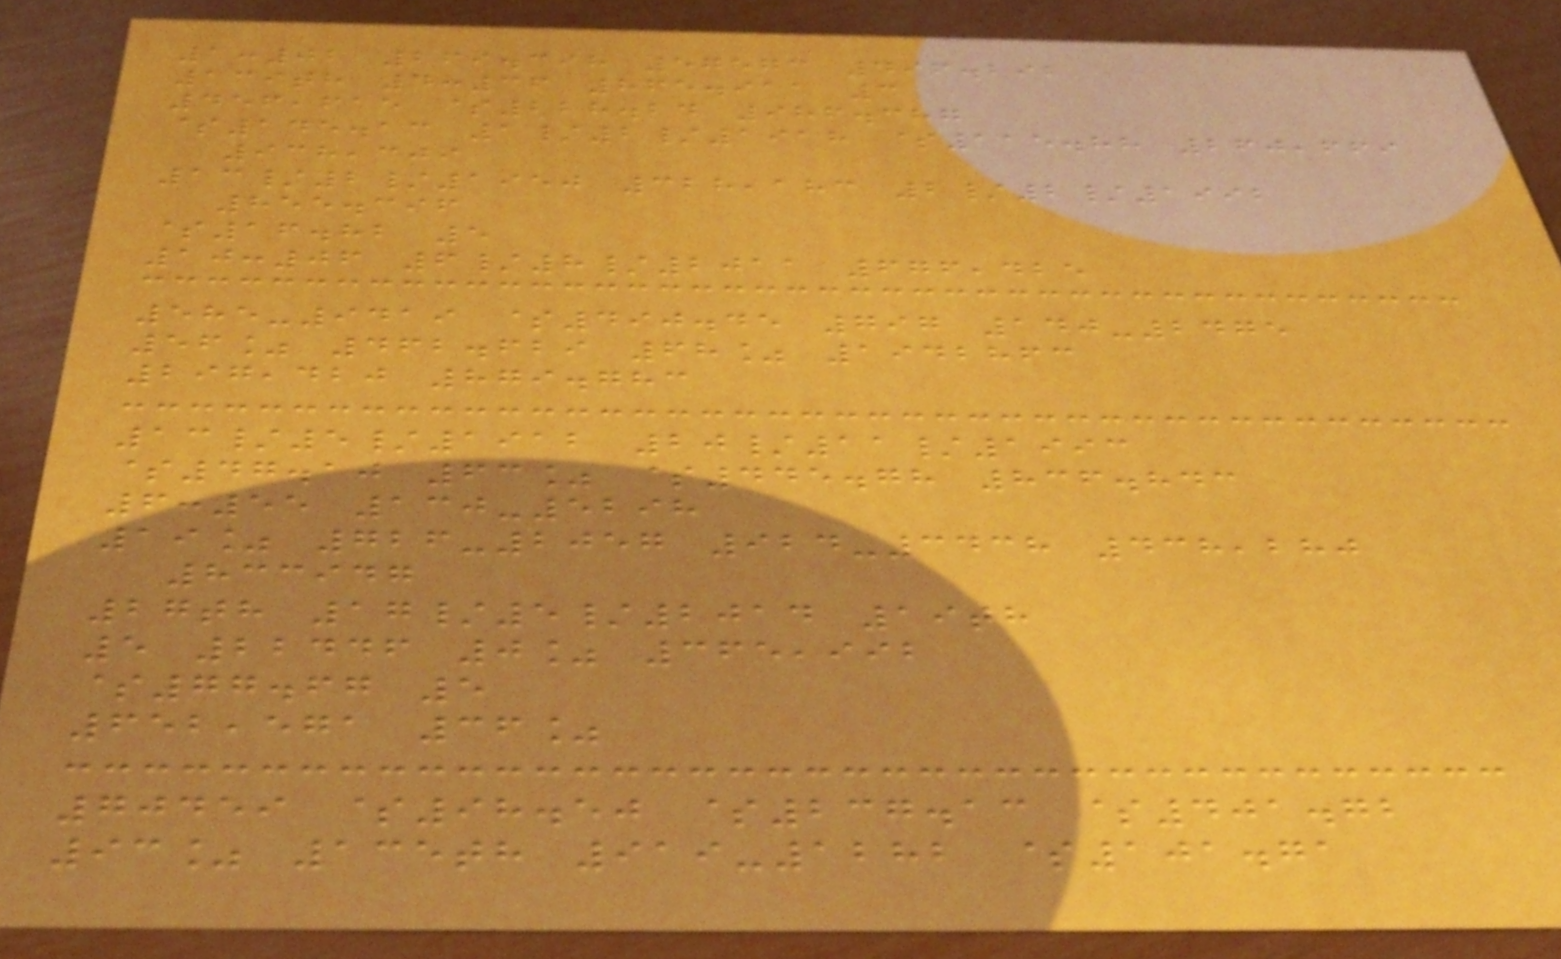1:02 269.398 57573 496.292
139th 4:36 865.911 3
456,615 $228.24 986.387
$145.13 1/2/1918 $115.88 260,669
938,309
13/2/1950 328,183 2/2/1992
855.396
$16.82 5
10:06 6/8/2011 676,425
585-9419 $490.45 797 140-2475
56% 462.629 68% 1942863
297,420 879.783
13/5/1912 20/11/1993
$47.10 63% $445.78 836.843
6:55 130-5298
19% 726-2057 924-3438 438,280
833947
27th 17/5/2014 19th
5 22446 0% 365,992
$77.67 5
652,571 36%
70459 $98.50 $237.13 $401.72
93% 135th 919-1282 $101.71
